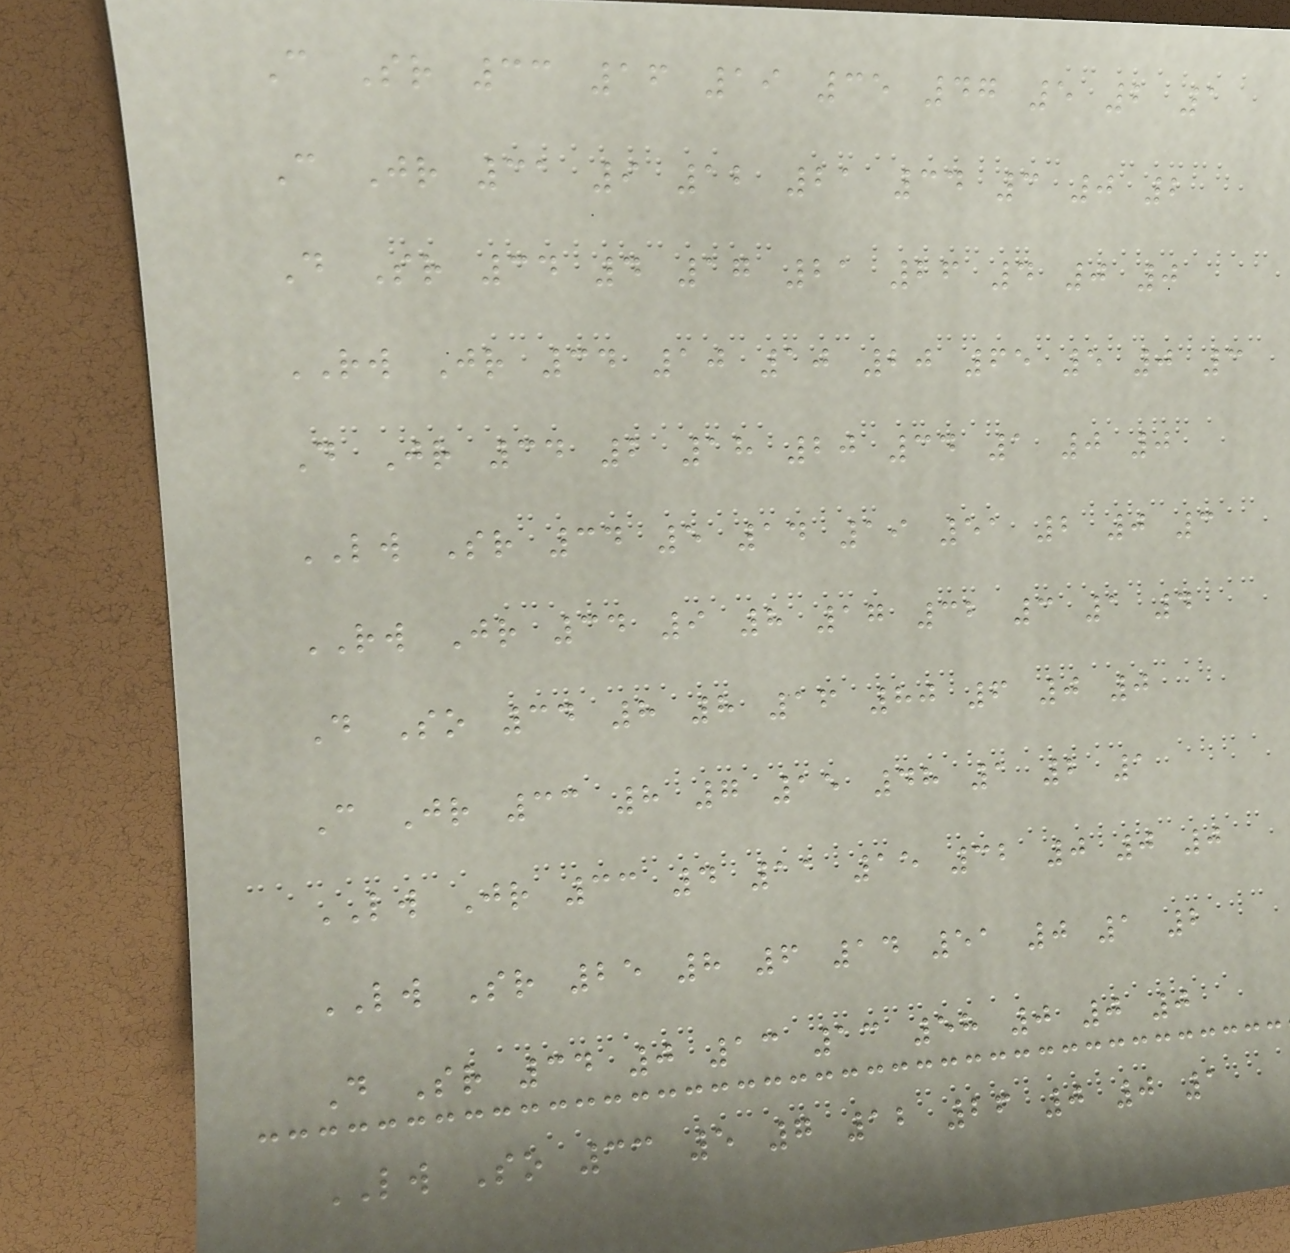C Sr 33 16 19 35 47 5 2 1
C Jr 31 9 12 21 34 3 0 2
D Sr 34 4 17 21 26 4 0 0
RW Jr 34 10 10 20 65 5 0 3
D Jr 34 2 18 20 34 1 0 0
LW Sr 34 5 14 19 51 2 0 3
RW Jr 34 9 8 17 32 3 1 4
D So 34 8 8 16 80 6 0 0
C Jr 33 8 7 15 48 1 2 1
LW Jr 33 4 11 15 32 0 0 0
LW Sr 25 8 6 14 51 0 1 2
D Sr 34 0 13 13 58 0 0 0
LW So 33 5 7 12 26 0 0 1
